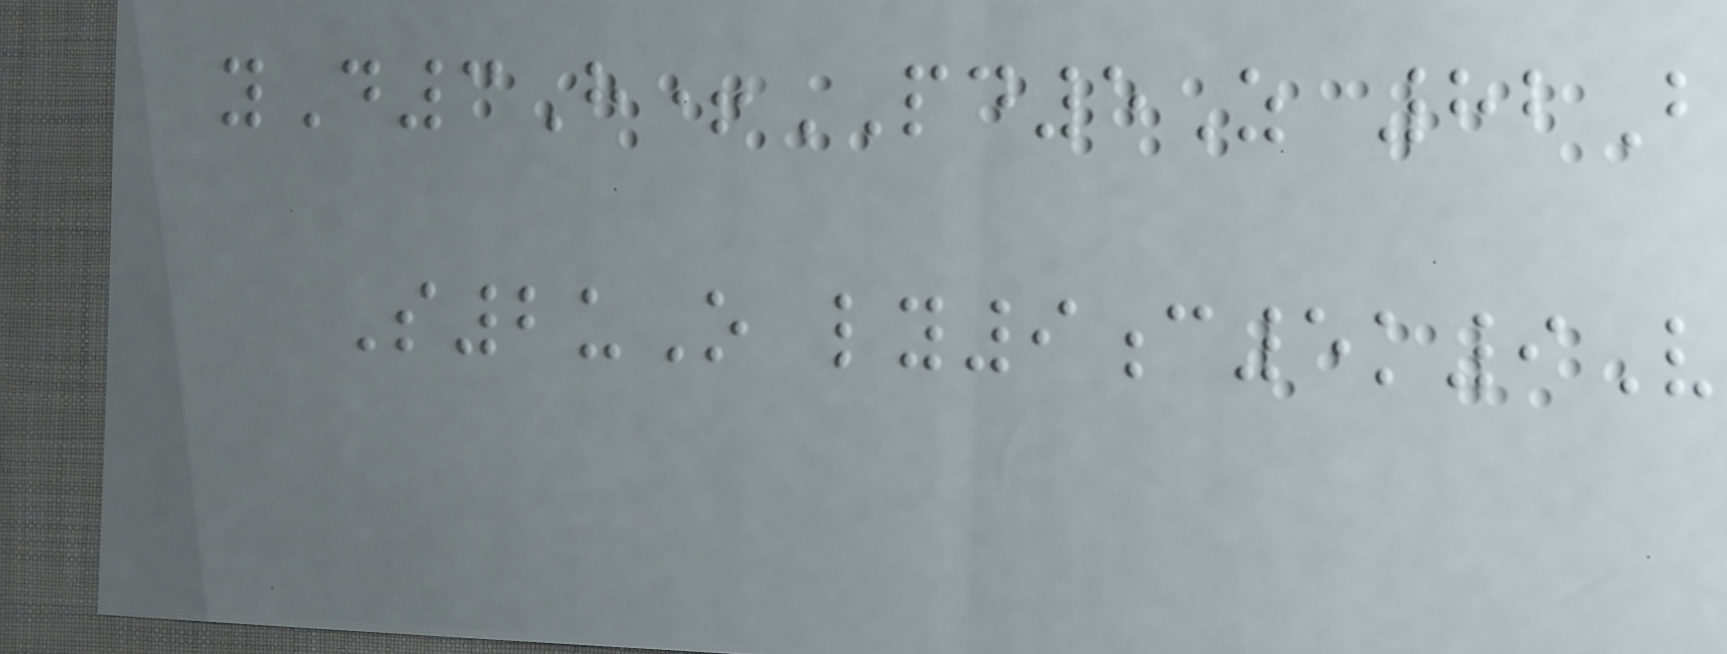yD3H+PD5Z 82B
S2uO ly9c5k9V
